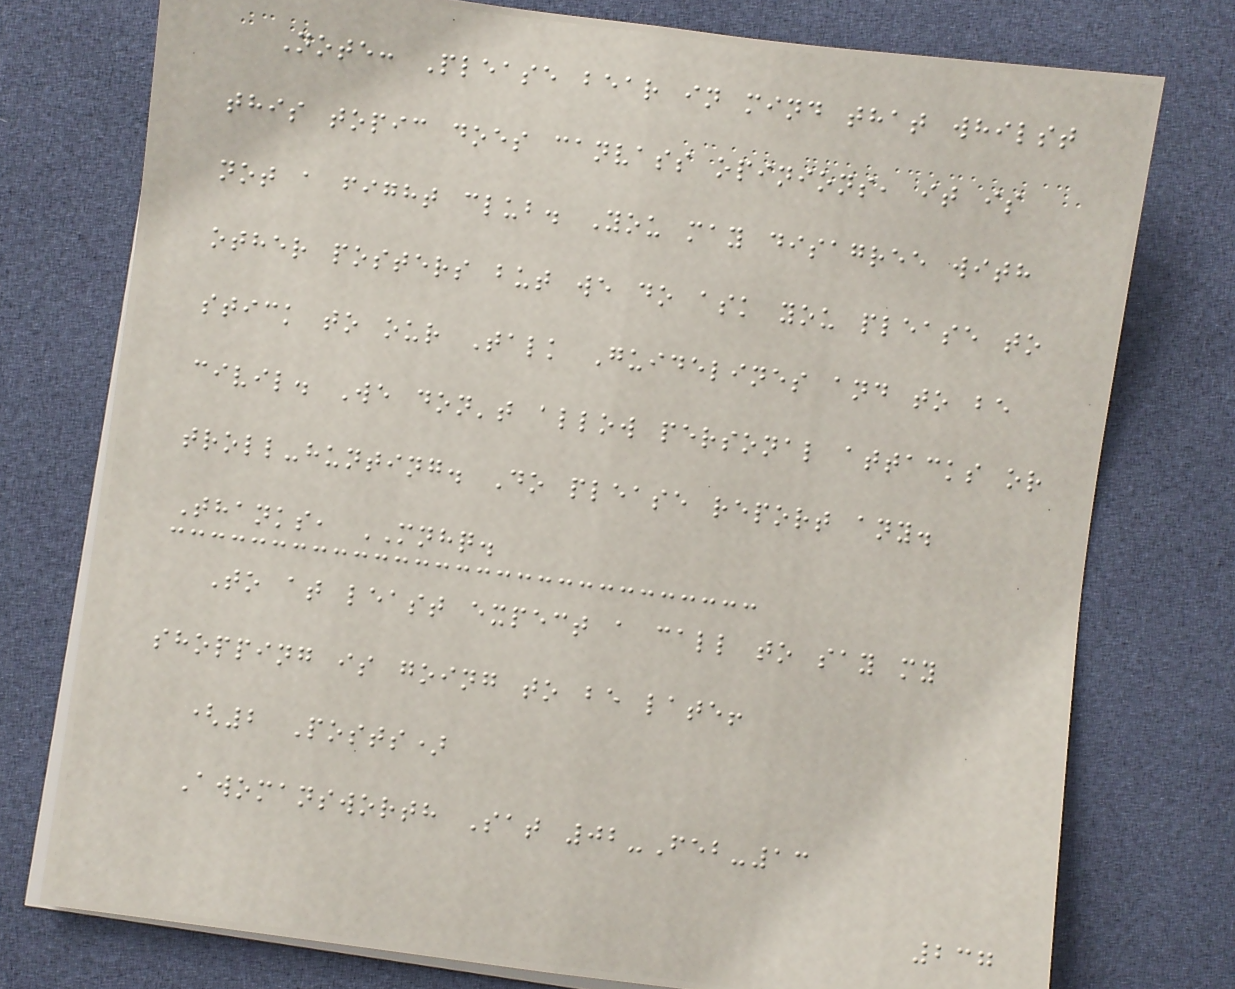Note: Please bear in mind that whilst
this topic does canvass opinions, it is
not a fight club. You may disagree with
other posters but we do ask you please to
stick to our Talk Guidelines and to be
civil. We don't allow personal attacks or
troll-hunting. Do please report any.
Thanks, MNHQ.
To at least expect a call to say my
shopping is going to be late!
(2 Posts)
Awomansworth Sat 02-Feb-13
237
